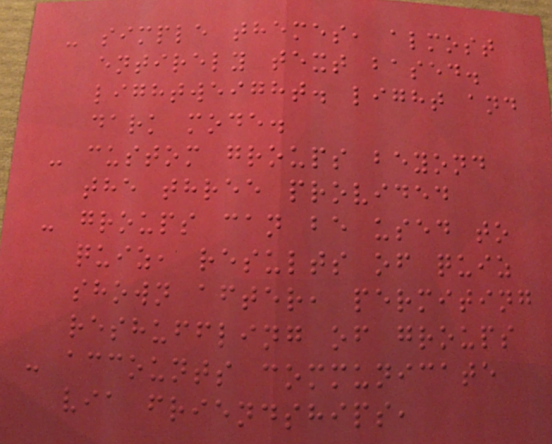- simple themes, almost
entirely text based.
lightweight. light and
dark mode.
- custom groups beyond
the three provided
- groups can be used to
quiz, results of quiz
shown after, permiting
reshuffling of groups
- accounts communicate
via friendships,
